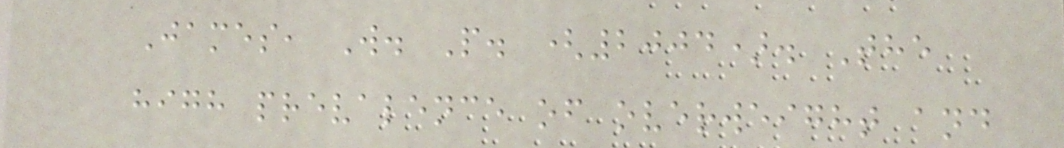James, W. P. (2004). The
high prevalence of overweight and
